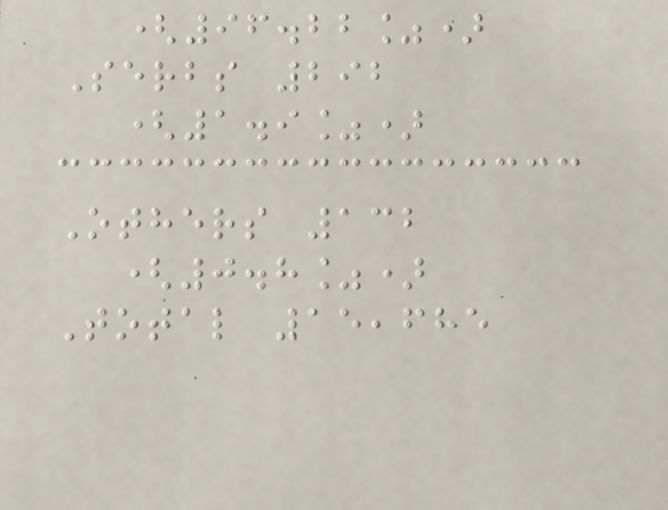(96.22%)
Serbs 292
(1.9%)
Others 132
(0.8%)
Total 15,685
